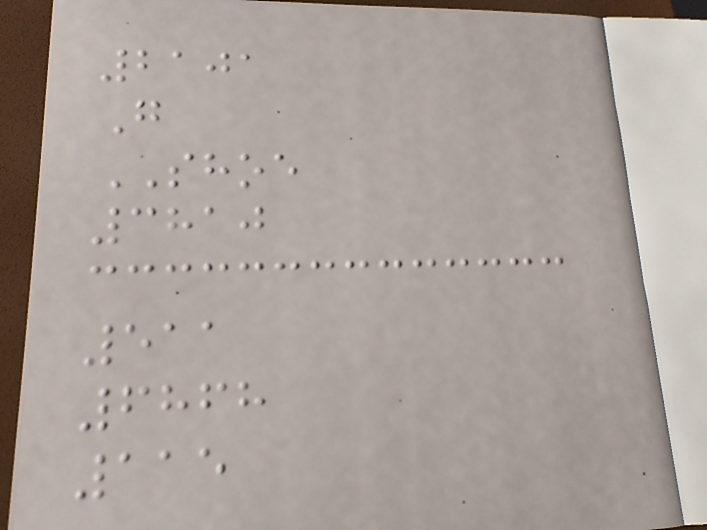2101
G
SHOE
3810
511
6868
115
